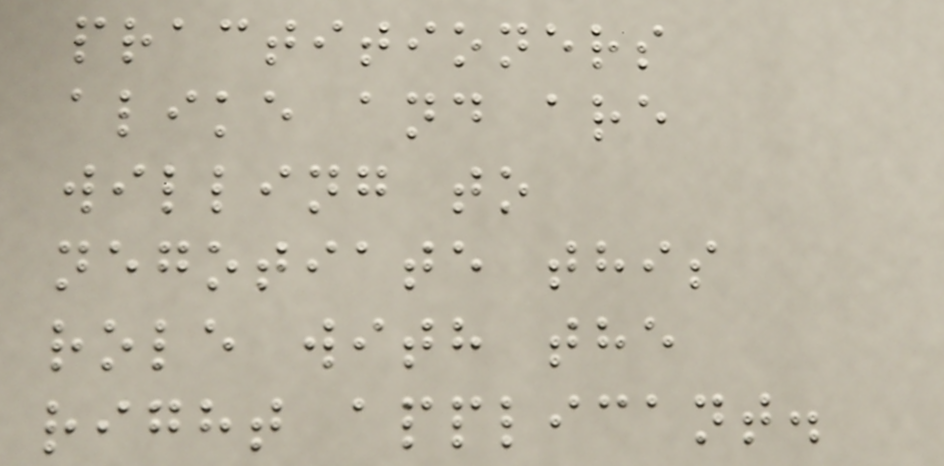practitioners
alike and are
willing to
negotiate this
role with the
right applicant.
